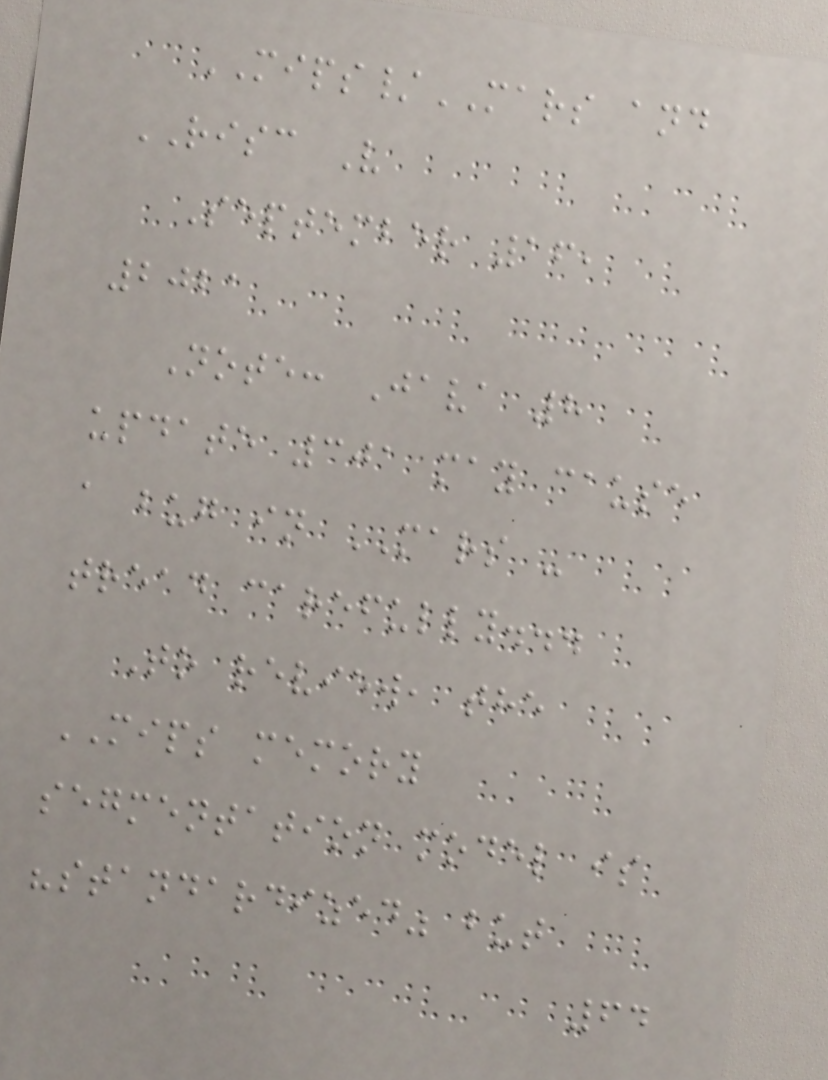MIPS/MARS and
RISC V
September 16,
2021
Note: Java 8
update 301 may cause
a bug in MARS -
tread carefully...
To review, the
MIPS memory
segmentation model is
"standardized" but
64
